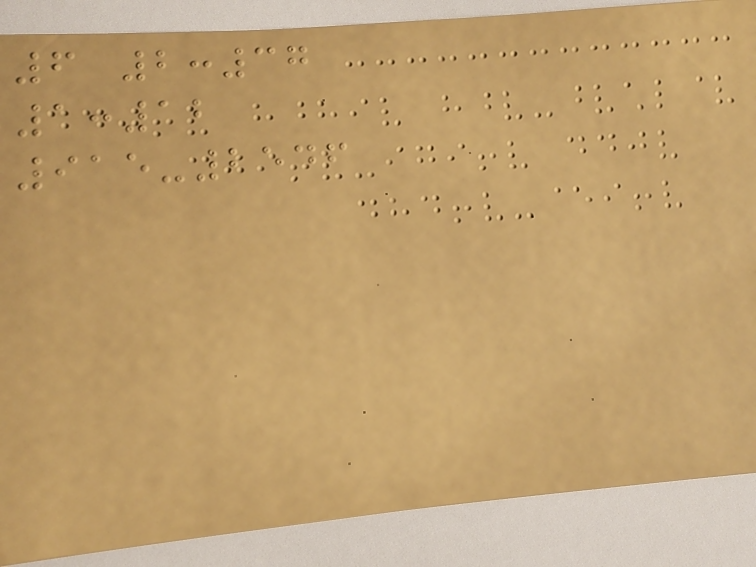6 2:37
1:12
915-2546
